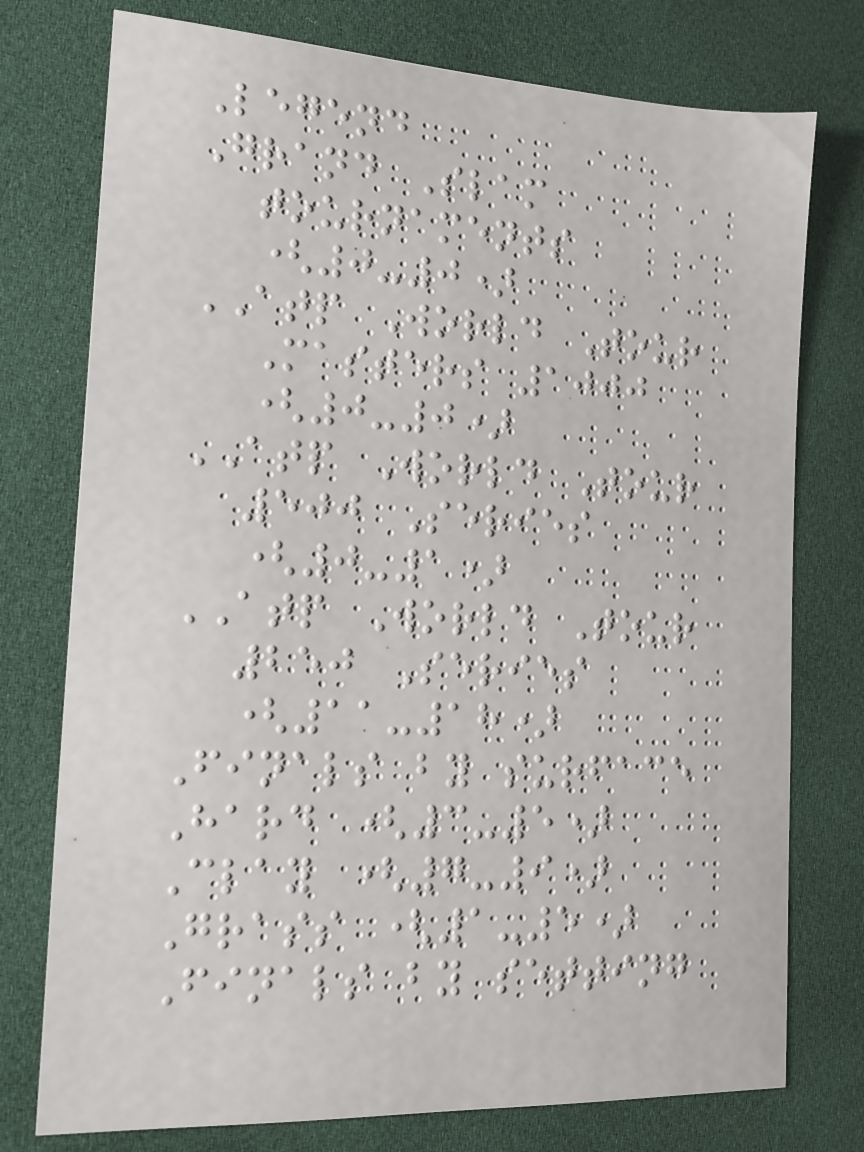Legend
Grand Slam
tournaments
(0-0)
ATP World Tour
Masters 1000
(0-0)
ATP World Tour
500 Series
(0-1)
ATP World Tour
250 Series
(11-18)
Finals by surface
Hard (3-5)
Clay (7-9)
Grass (1-5)
Finals by setting
